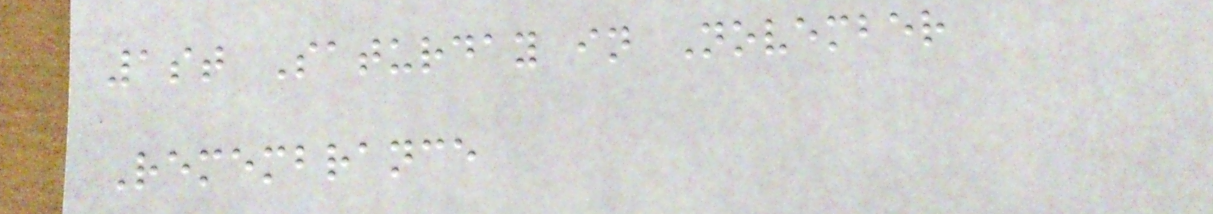1st Saturday in November
Remembrance
